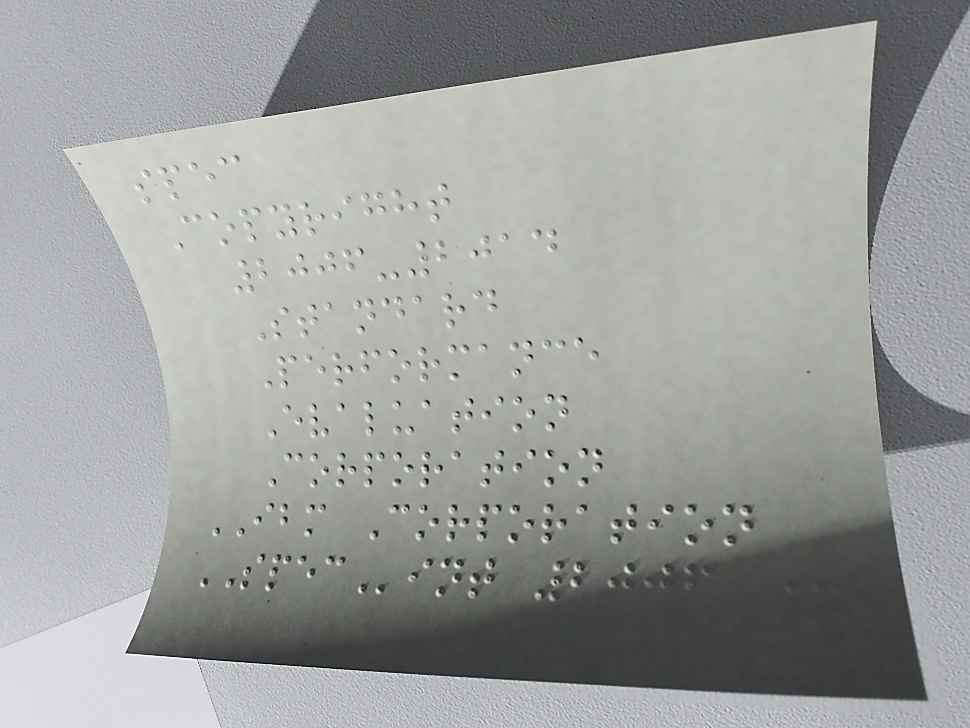spec
Copyright
2006-2014
Standard
Performance
Evaluation
Corporation
IBM Corporation
SPECint 2006 =
